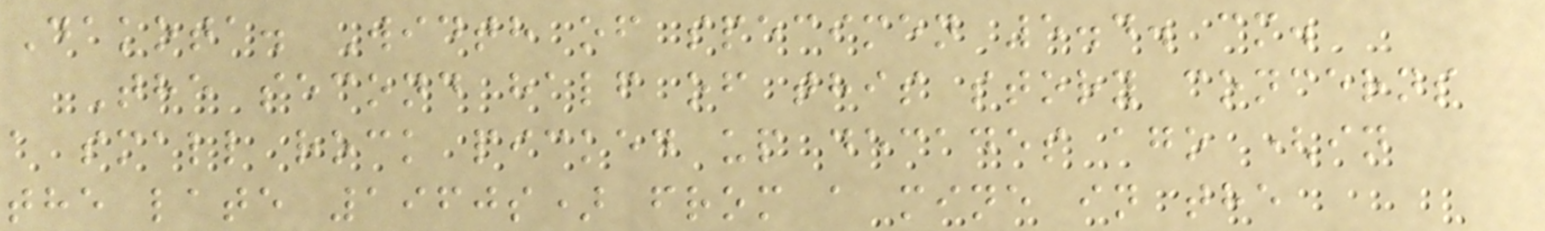Dakota. Width of specimen 5.4. cm.
The second half of this story concerns
a small rock picked up decades ago (in
the late 1960s) from a mine in the
